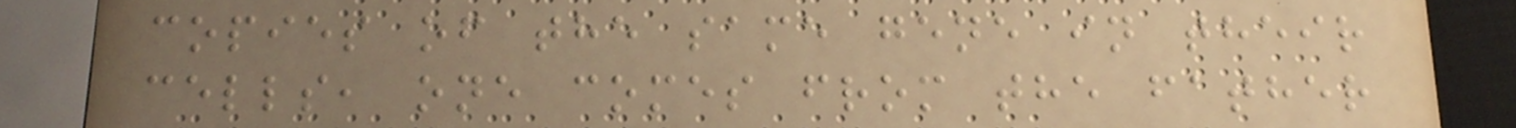copies of the same gene in their
cells, one comes from the father
